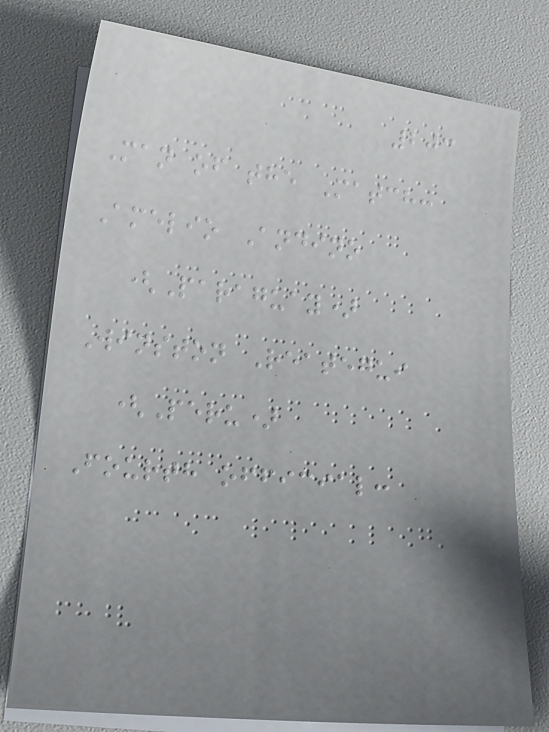203
Man of the Match:
Amelio Andino
(Paraguay)
Winston Reategui
(Peru)
Fourth official:
